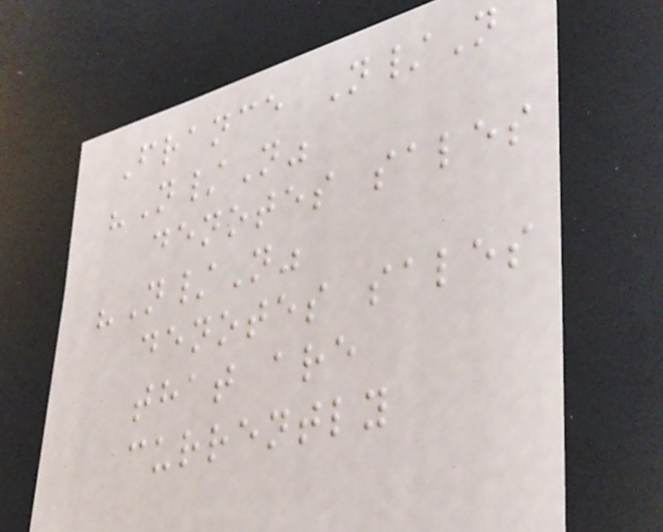France N/N
"N/N"
denotes sales
"N/N"
denotes sales
that are
currently
